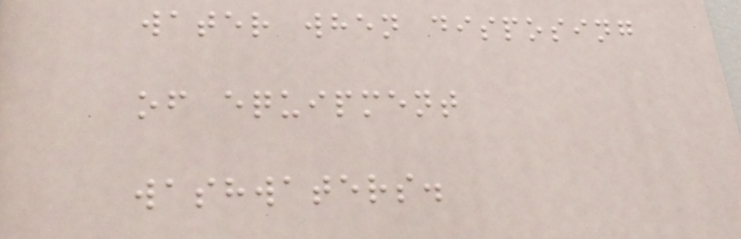water when disposing
of equipment
washwaters.
